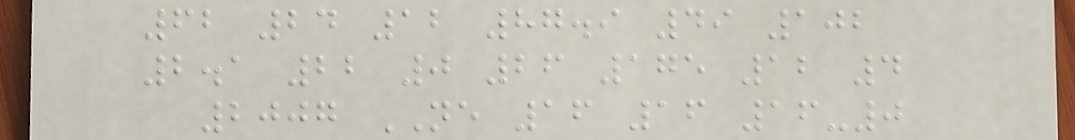62 24 12 87.9 49 102
2.1 22 0 26 175 12 4
2007 NE 16 16 16-0
